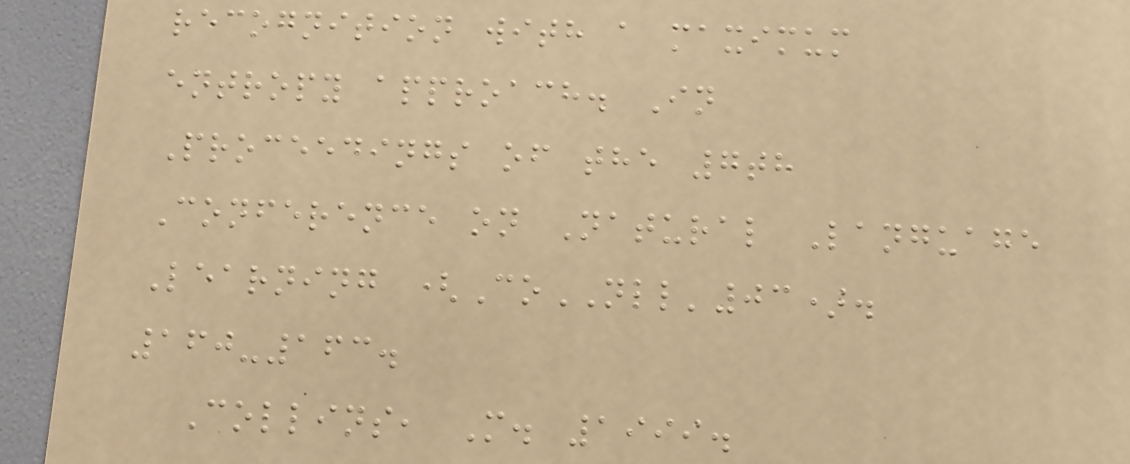recognition with a maximum
entropy approach. In
Proceedings of the 7th
Conference on Natural Language
Learning (CoNLL'03).
160-163.
Collins, M. 1999.
